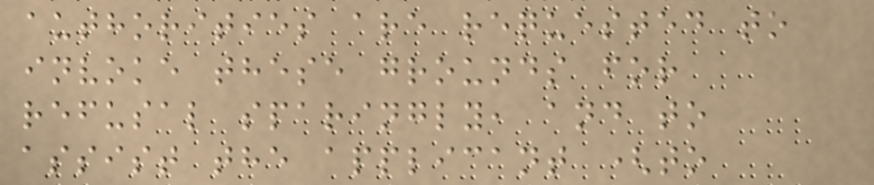authorities are requested to
invoke these grounds for
refusal sparingly, and to
assist the applicant (to
